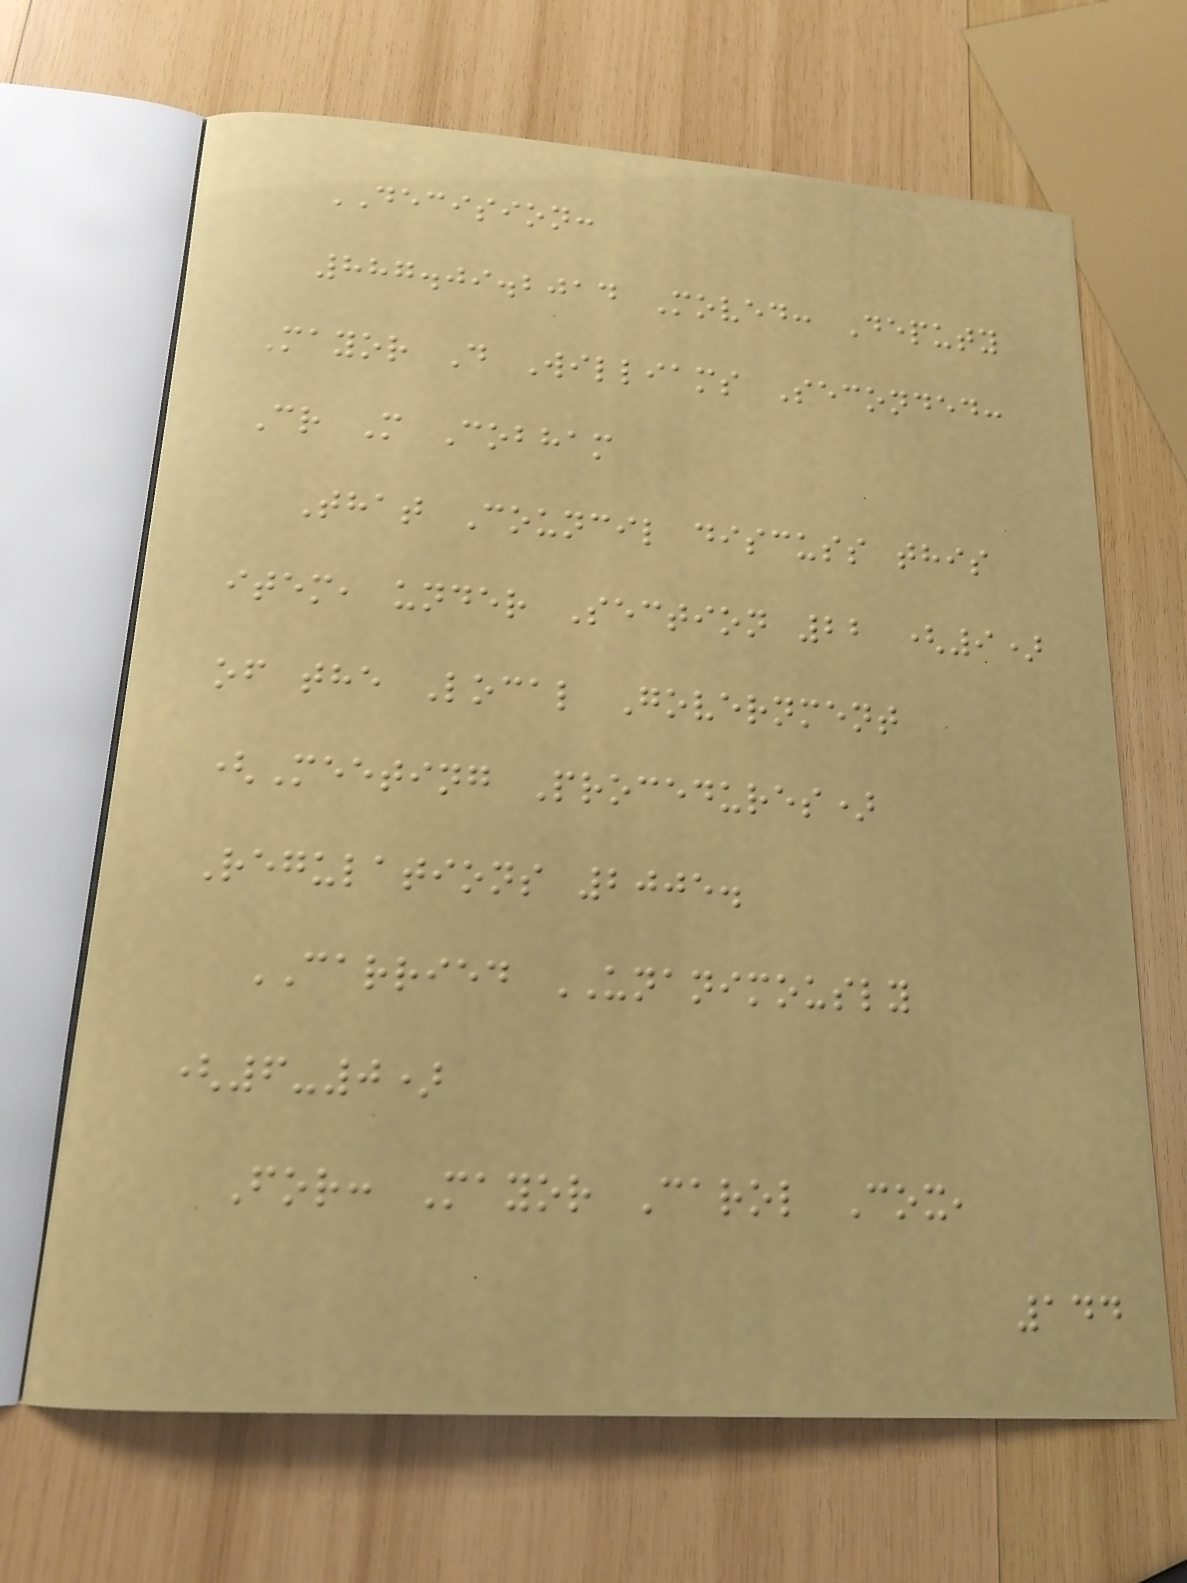DECISION:
887.09.2014 Moved: Deputy
Mayor D Williams Seconded:
Cr M Cobham
That Council discuss this
item, under Section 22 (9)
of the Local Government
(Meeting Procedures)
Regulations 2005.
CARRIED UNANIMOUSLY
(6-0)
For: Mayor Carol Cox,
144
